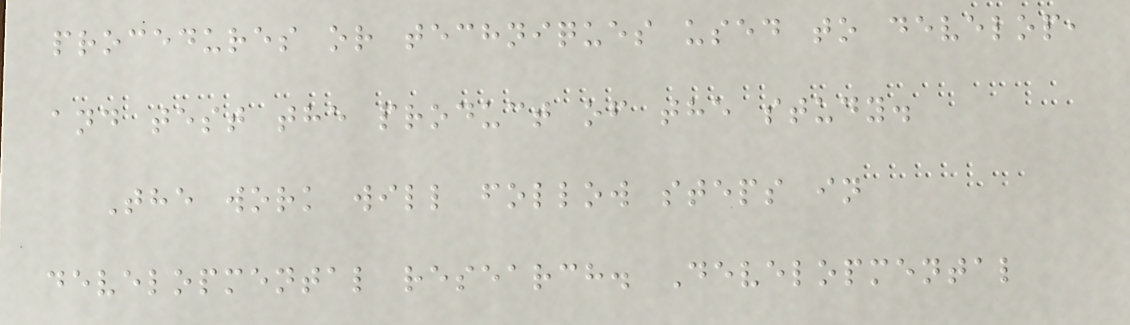procedures or techniques used to develop,
and test the product of the study.
The work will follow steps in
developmental research. Developmental
